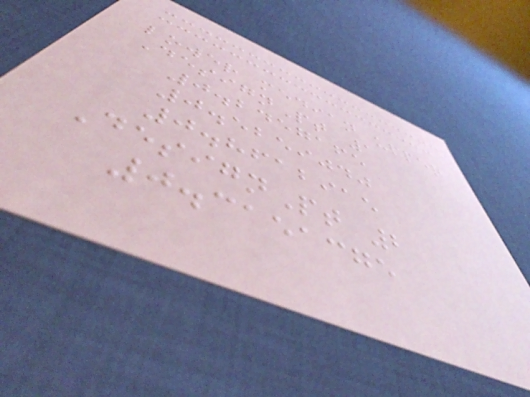lower median upper
DesignPt 1
0.2457165
0.5259040
0.8612915
DesignPt 2
0.3151375
